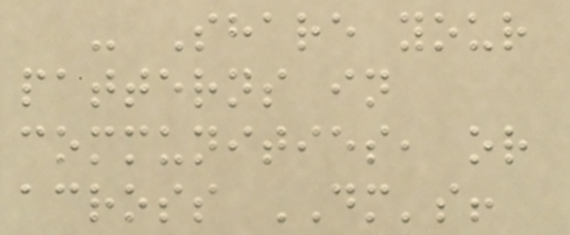- Share your
patterns in
communities, or
across DM's!
